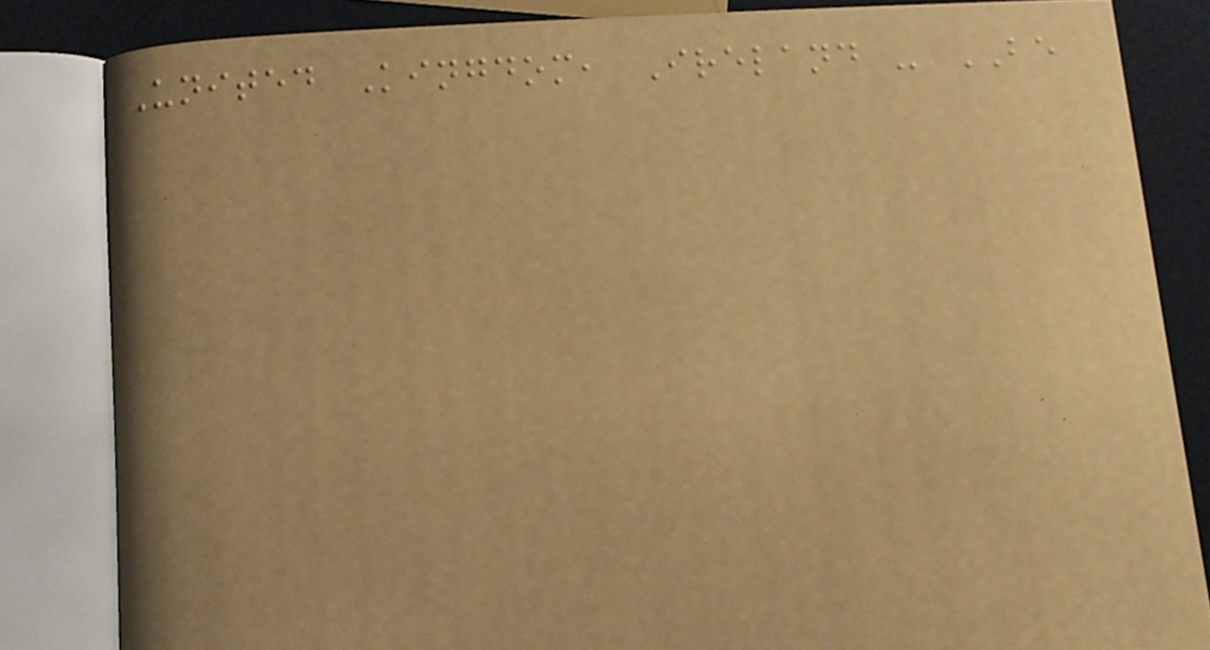United Kingdom, Ireland - BE
